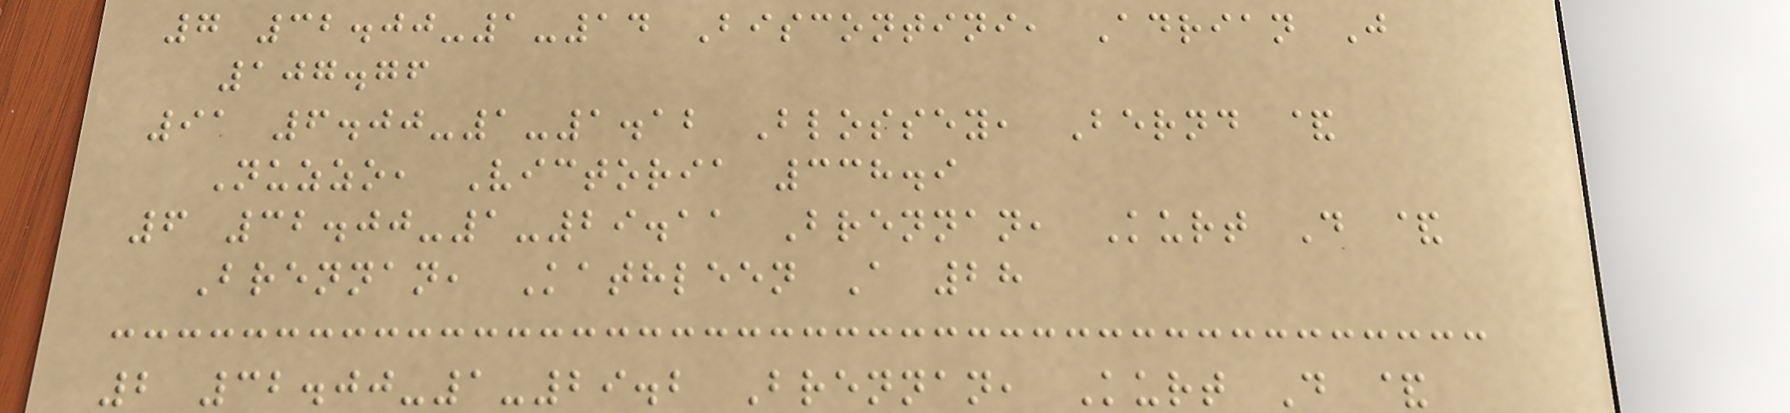7 32.00-1-14 Biscontini, Adrian J
107.76
91 6.00-1-1.12 Blossey, Bernd &
Nuzzo, Victoria 338.9
6 32.00-1-29.11 Brennan, Kurt D &
Brennan, Kathleen A 28
2 32.00-1-29.2 Brennan, Kurt D &
